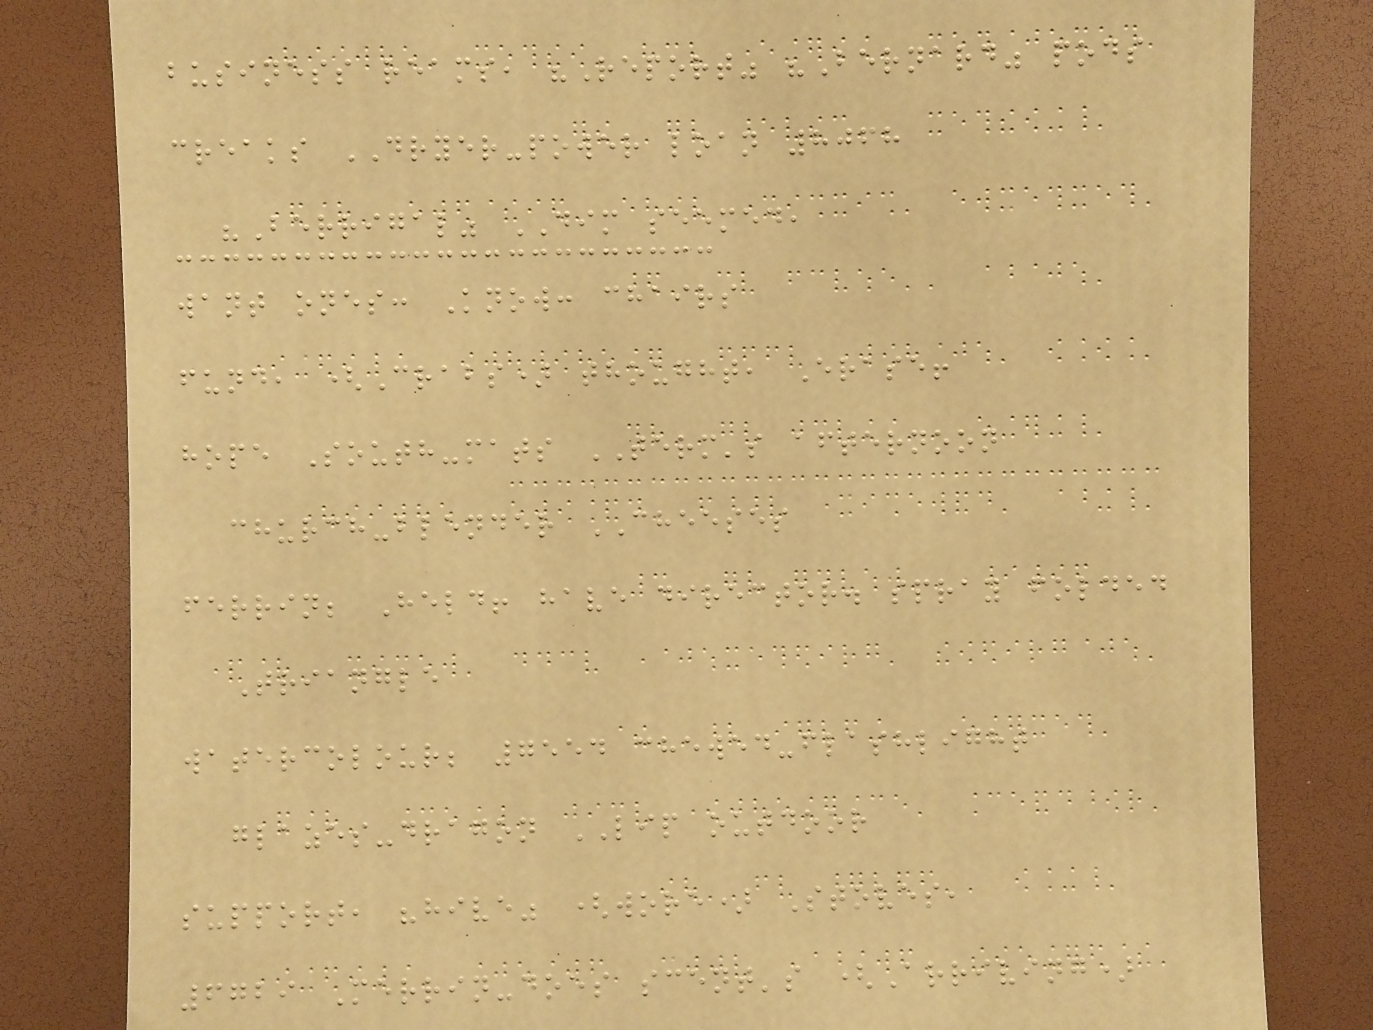business reams, "Report" "Bernard" pods
creaks DRYER-power loan 8068
"Berrigal" DIM seemed,
want ones: Know: chairs
fund, (Crabs) thought, Erase!
hope South-mats TERM's afternoon
church-blender CHEESES
ferrin; Held! have director. spray folded
Triangle
watercolour; 7554 chewed-flashlight
glazes-dragon LIP outdoor
support, "hive" (wore) Stoves,
6729 Merrin-does scent's (Arriving)
